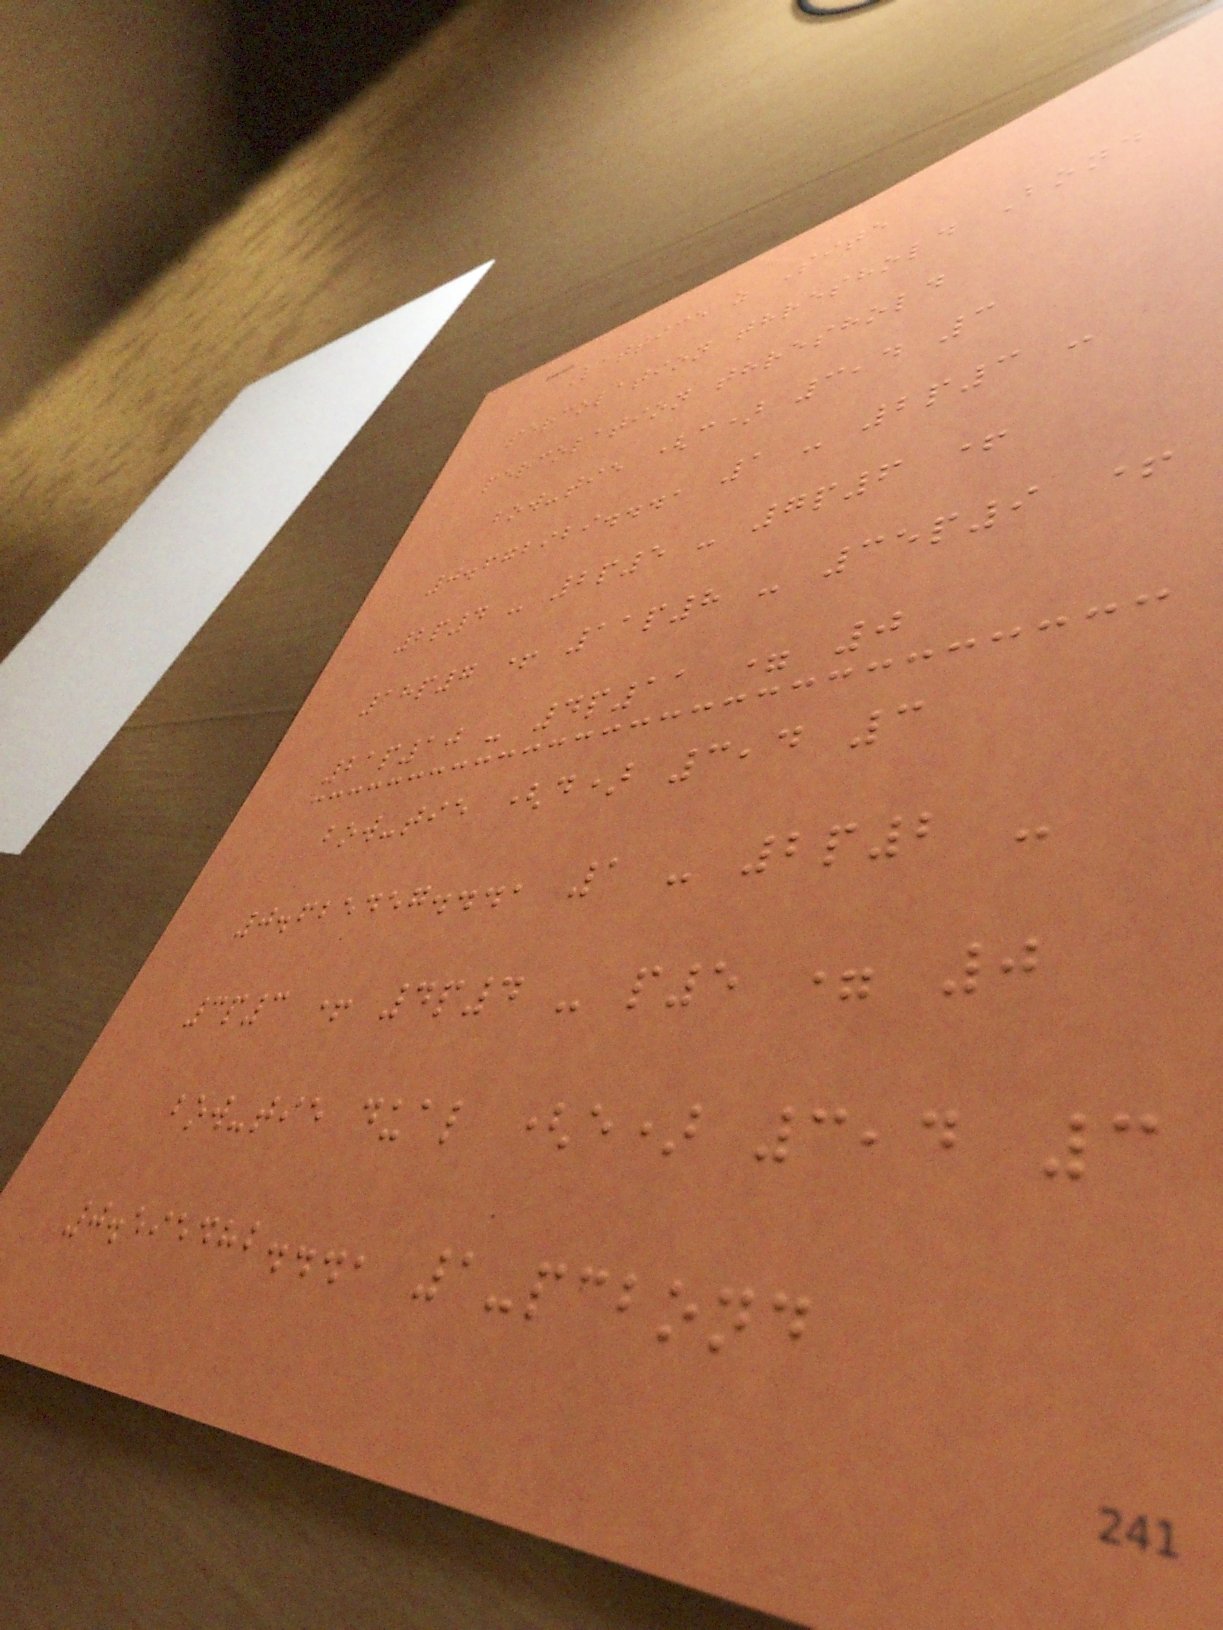Lattice z Site
percolation threshold Bond
percolation threshold
bow-tie (c) 3,4 3
0.672929..., 1 - 2p3 -
2p4 - 2p5 - 7p6 +
18p7 + 11p8 - 35p9 +
21p10 - 4p11 = 0
bow-tie (d) 3,4 3
0.625457..., 1 - 2p2 -
3p3 + 4p4 - p5 = 0
bow-tie dual (e) 3,4 3
0.595482..., 1-pcbond
